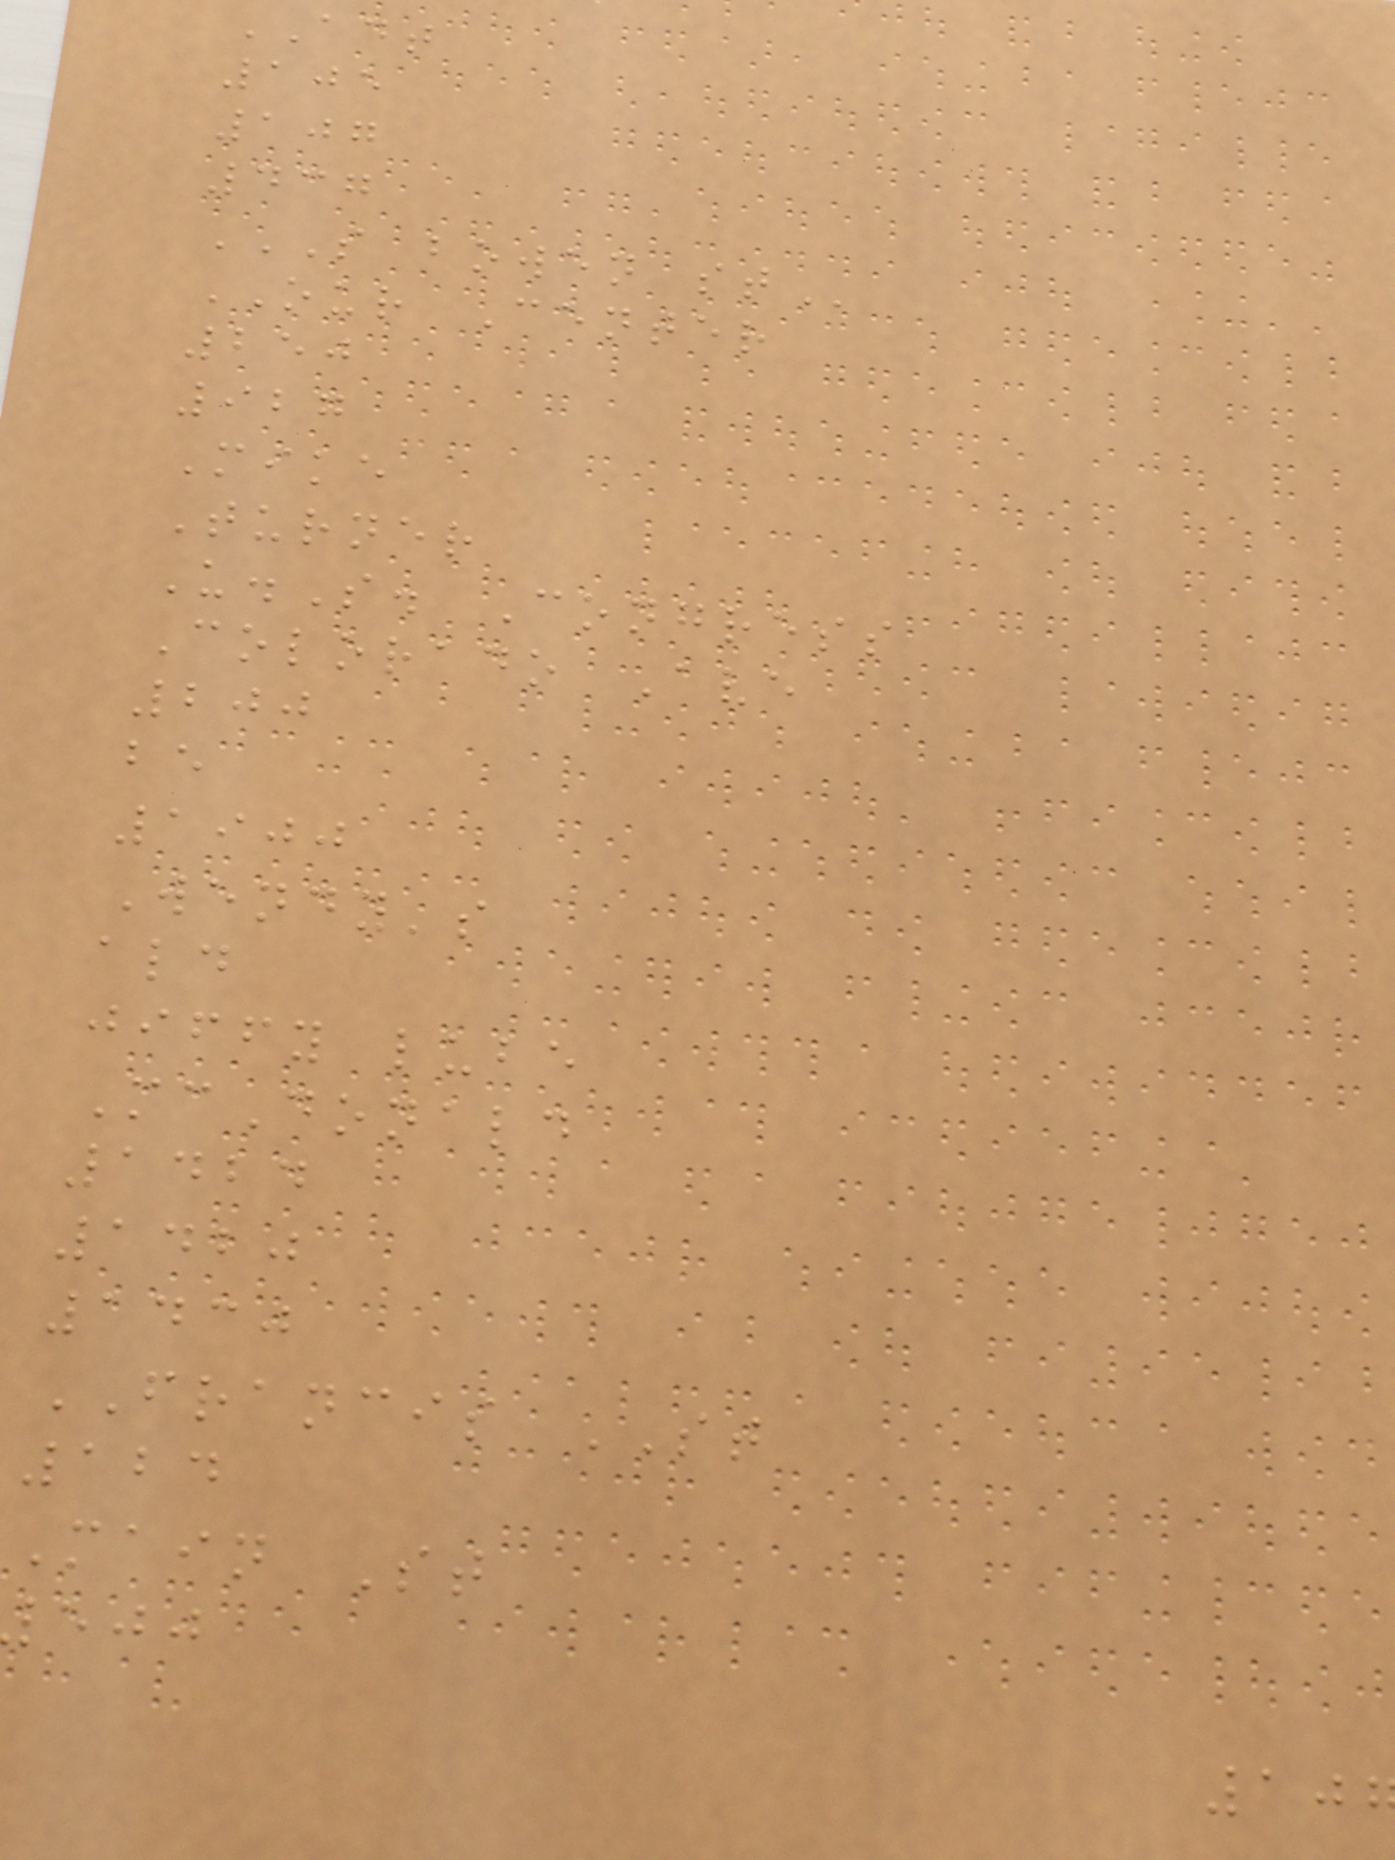ADT
105
107
437
S BOWEN ST
OUR Center
250
927
Mike
Turner
U.S. Congress
Colorado Ave
200
be
1900
Wendy's
ald
jiffy lube
McDonald
1424
1420
1430
FRANCIS ST
124
Main St
